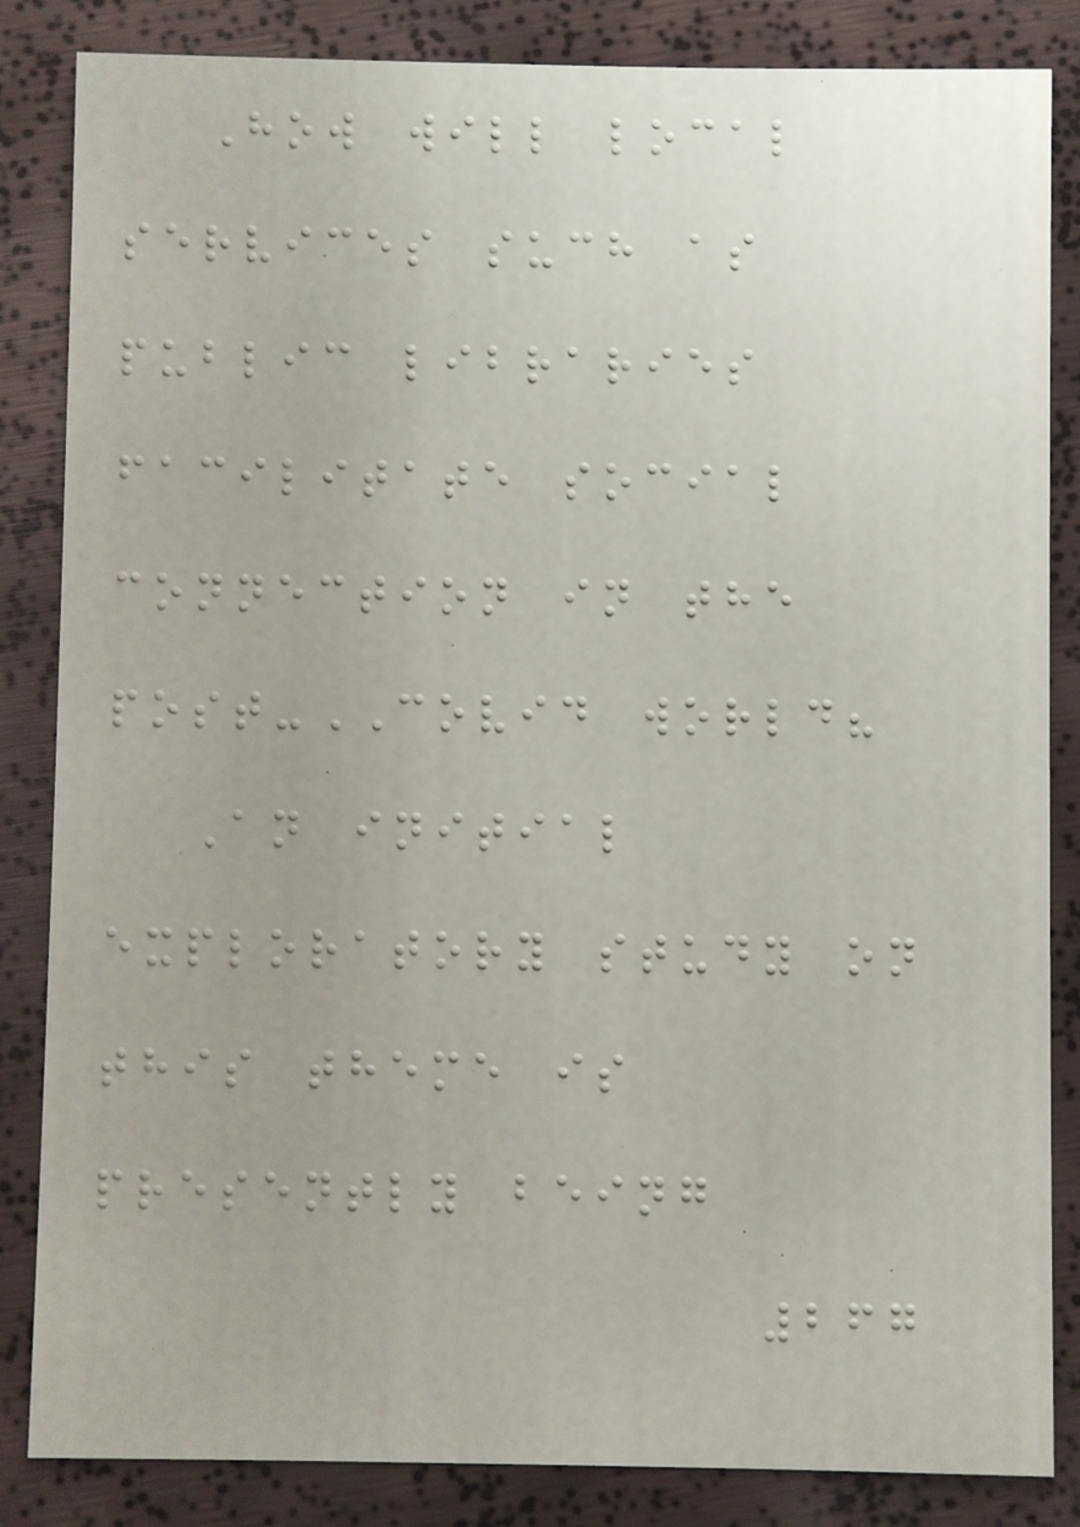How will local
services such as
public libraries
facilitate social
connection in the
post-COVID world?
An initial
exploratory study on
this theme is
presently being
267
